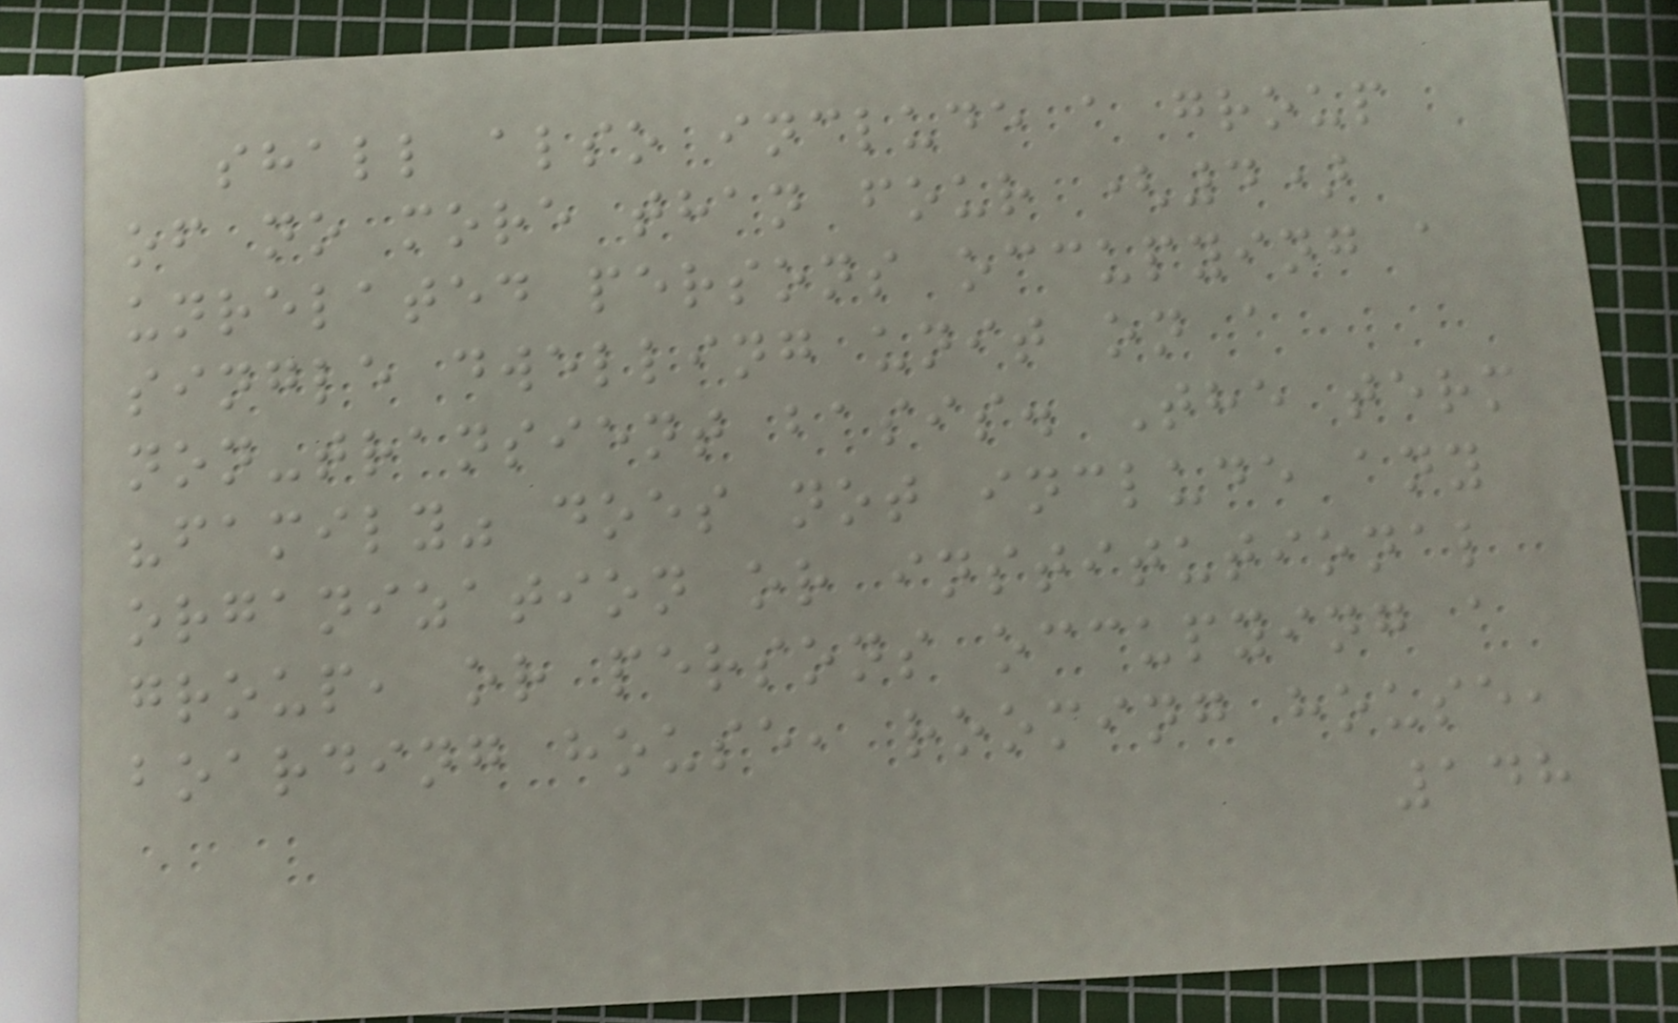shall also include a group
of no more than four (4)
unrelated persons occupying a
single dwelling unit on a
non-transient basis. The term
"family" does not include any
organization or institutional
group, or persons occupying a
boarding house, rooming house,
148
